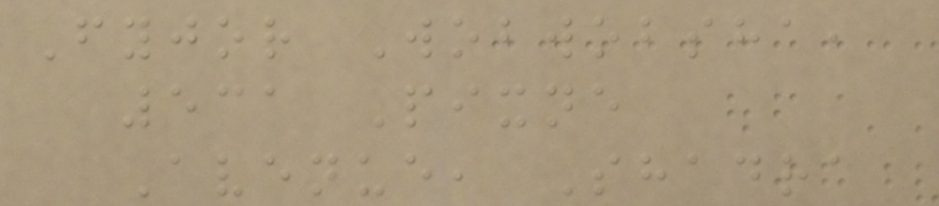Fyjor Wobwobsha,
531 Pixne
Avenue, Shadra
